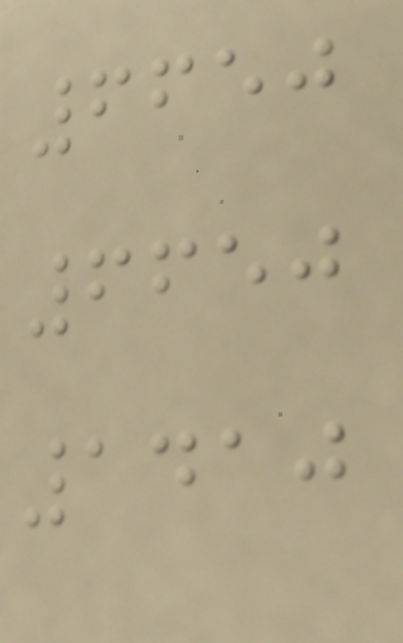6650
6650
1410
